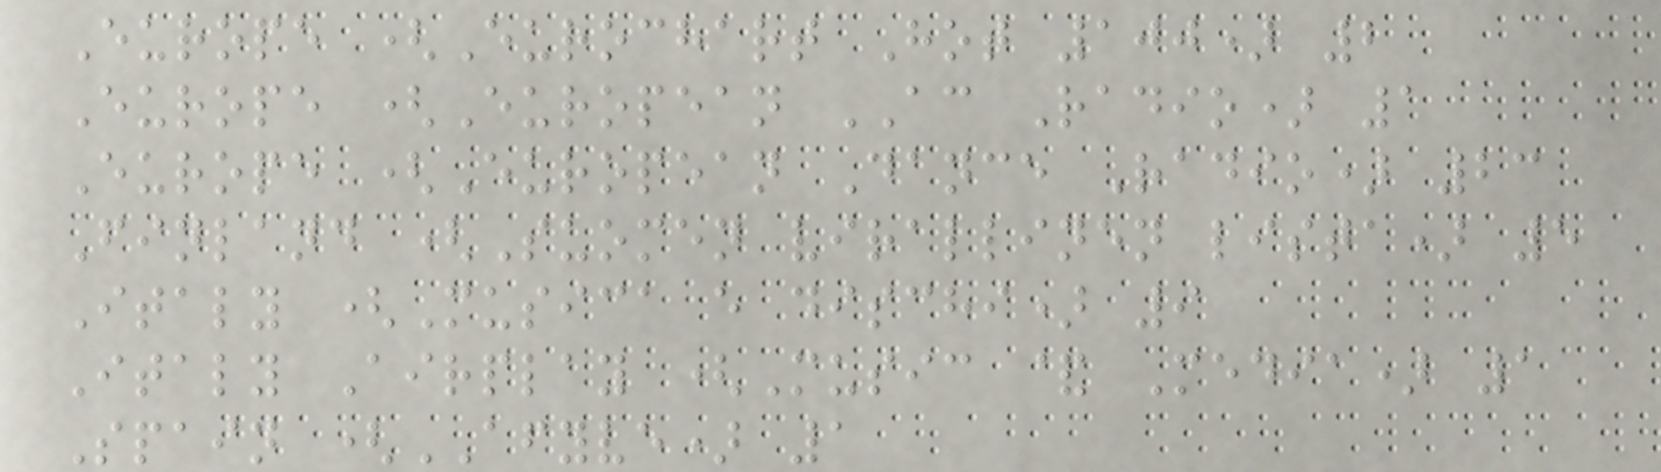Europe (Eurochart Hot 100) 2
Europe (European AC Radio) 1
Europe (European Dance Radio) 23
Finland (Suomen virallinen lista) 5
Italy (Musica e dischi) 9
Italy Airplay (Music & Media) 1
Spain (AFYVE) 1
